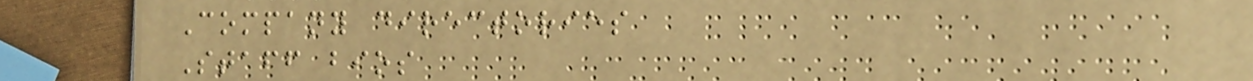Company directories
Staff bios
